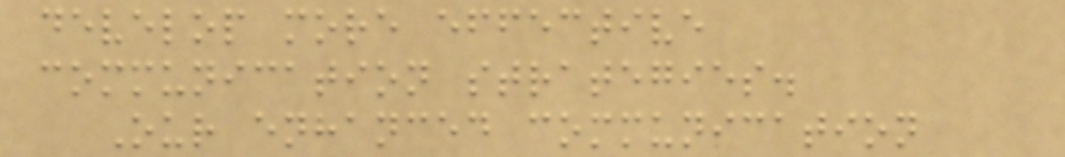develop more effective
communication strategies.
Our enhanced communication
